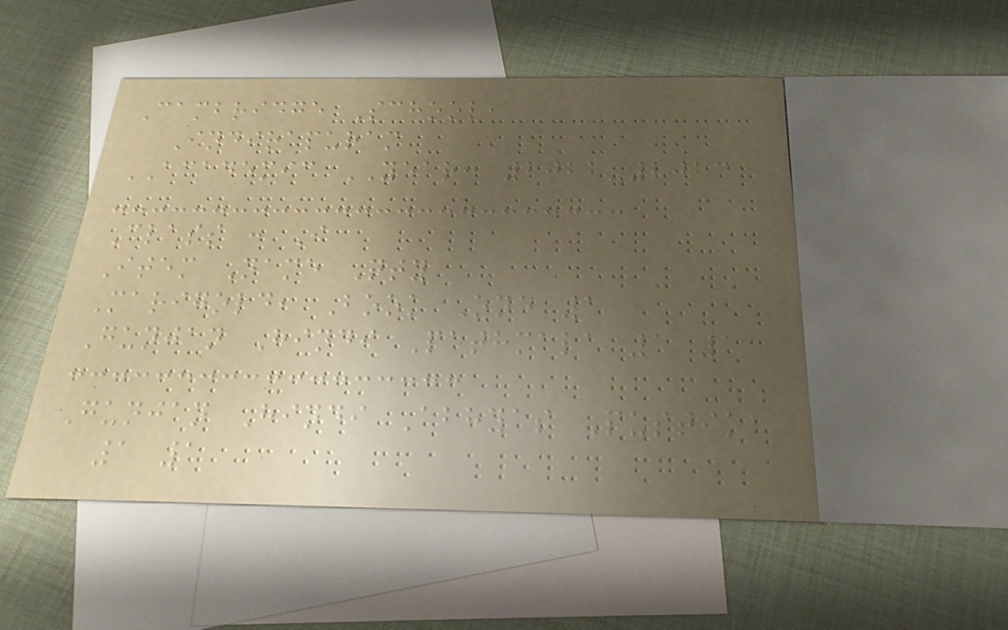Cambridge School,
Indirapuram
ACADEMIC YEAR: 2022-2023
Class : I
Item Name Qty
Marigold, Book One 1
Gunjan Hindi Pathmala 1 1
Gunjan Hindi Abhyas Pustika
1 1
